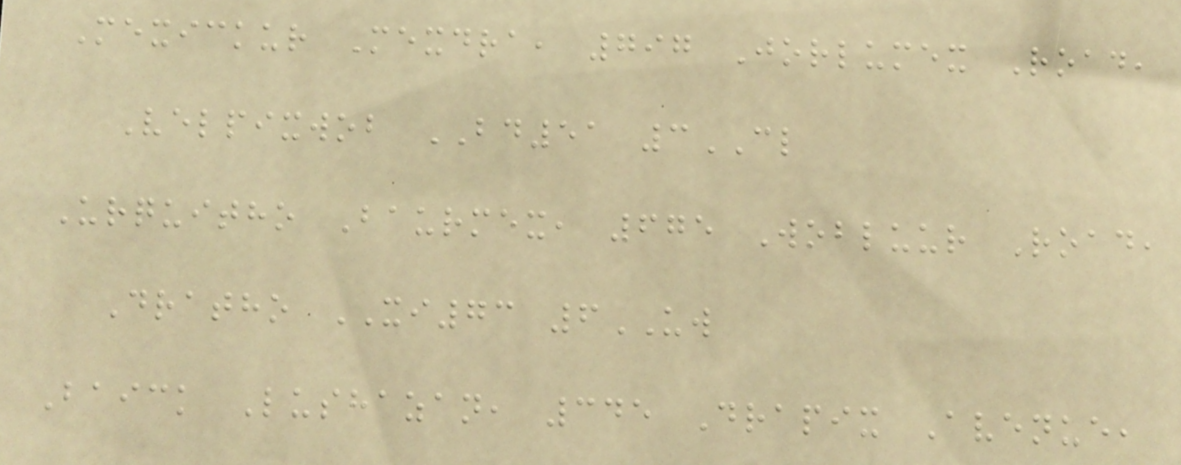Mexickur Mexdra, 797 Jorlumex Road,
Velpixwob BD51 3CL
Urquitho Baurmex, 675 Wobluur Road,
Dratho XI73 6UW
Baick Lushazan, 345 Drapix Avenue,
